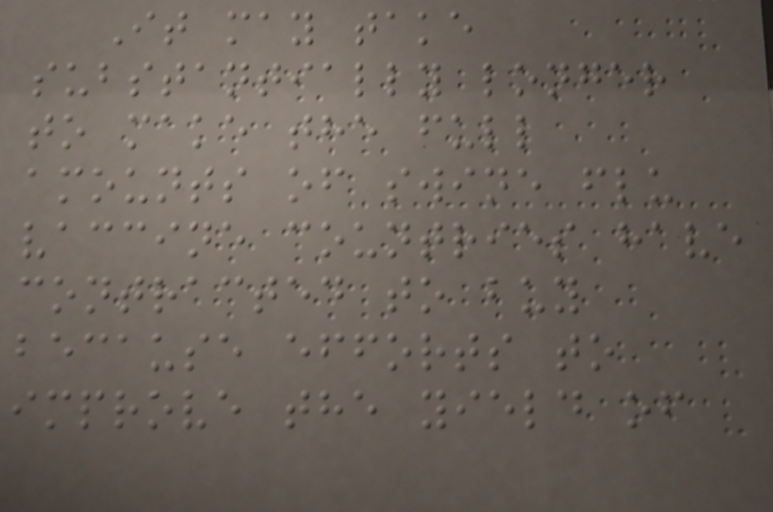It may take
substantially longer
to make the full
amounts of swine flu
vaccine countries have
contracted to buy
because efforts to
improve the yield of
